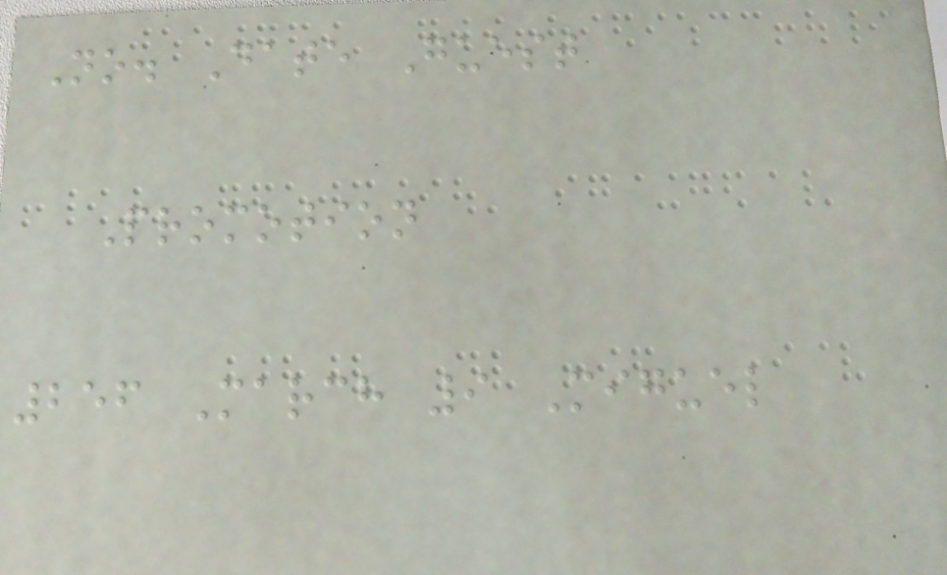No. Date Guest
Promotion
256 March 9 Miguel
